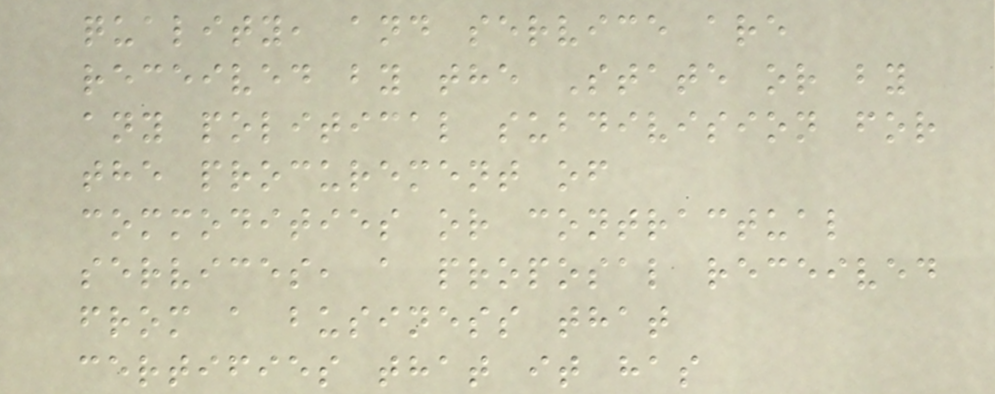quality, and service are
received by the State or by
any political subdivision for
the procurement of
commodities or contractual
services, a proposal received
from a business that
certifies that it has
